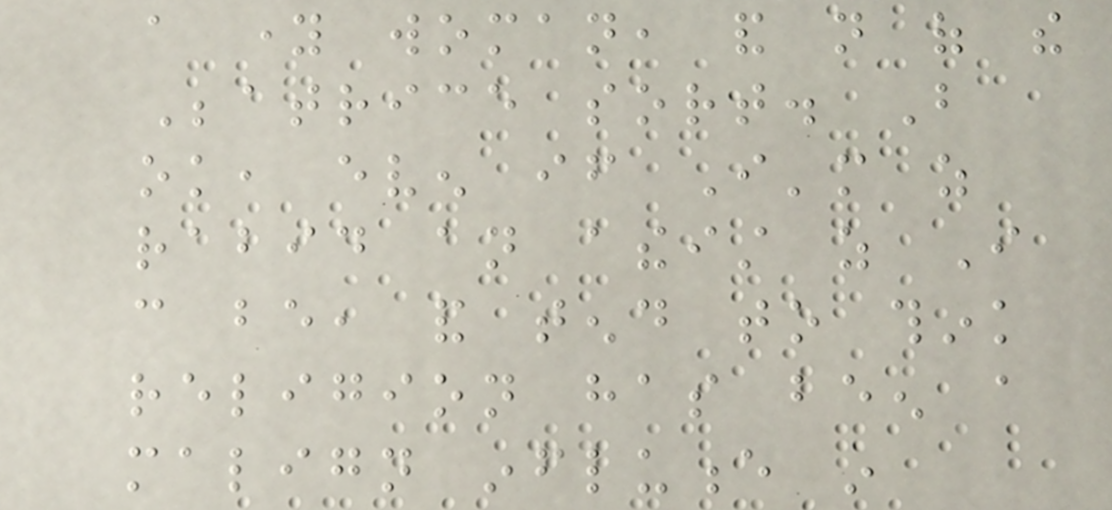a young woman, and not of the
Beatrice sort. But
ok, even if I'm as
rabid an atheist as I
can be, and tend to think
religion has been a
malign influence in
